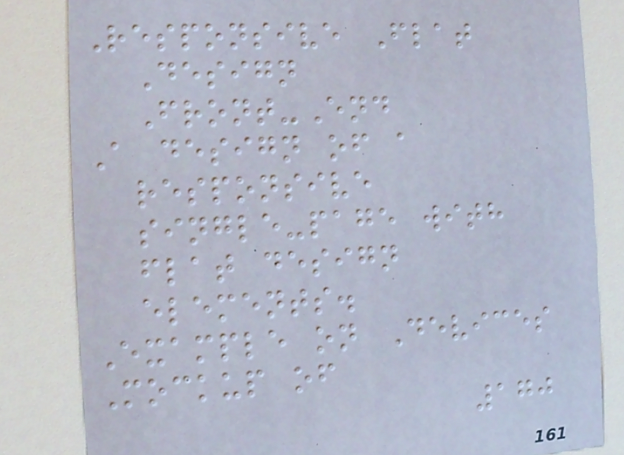Responsive Flat
Design
Front-End
A design of a
responsive
single-page with
flat design
elements.
Example on Devices
Mockup of
170
